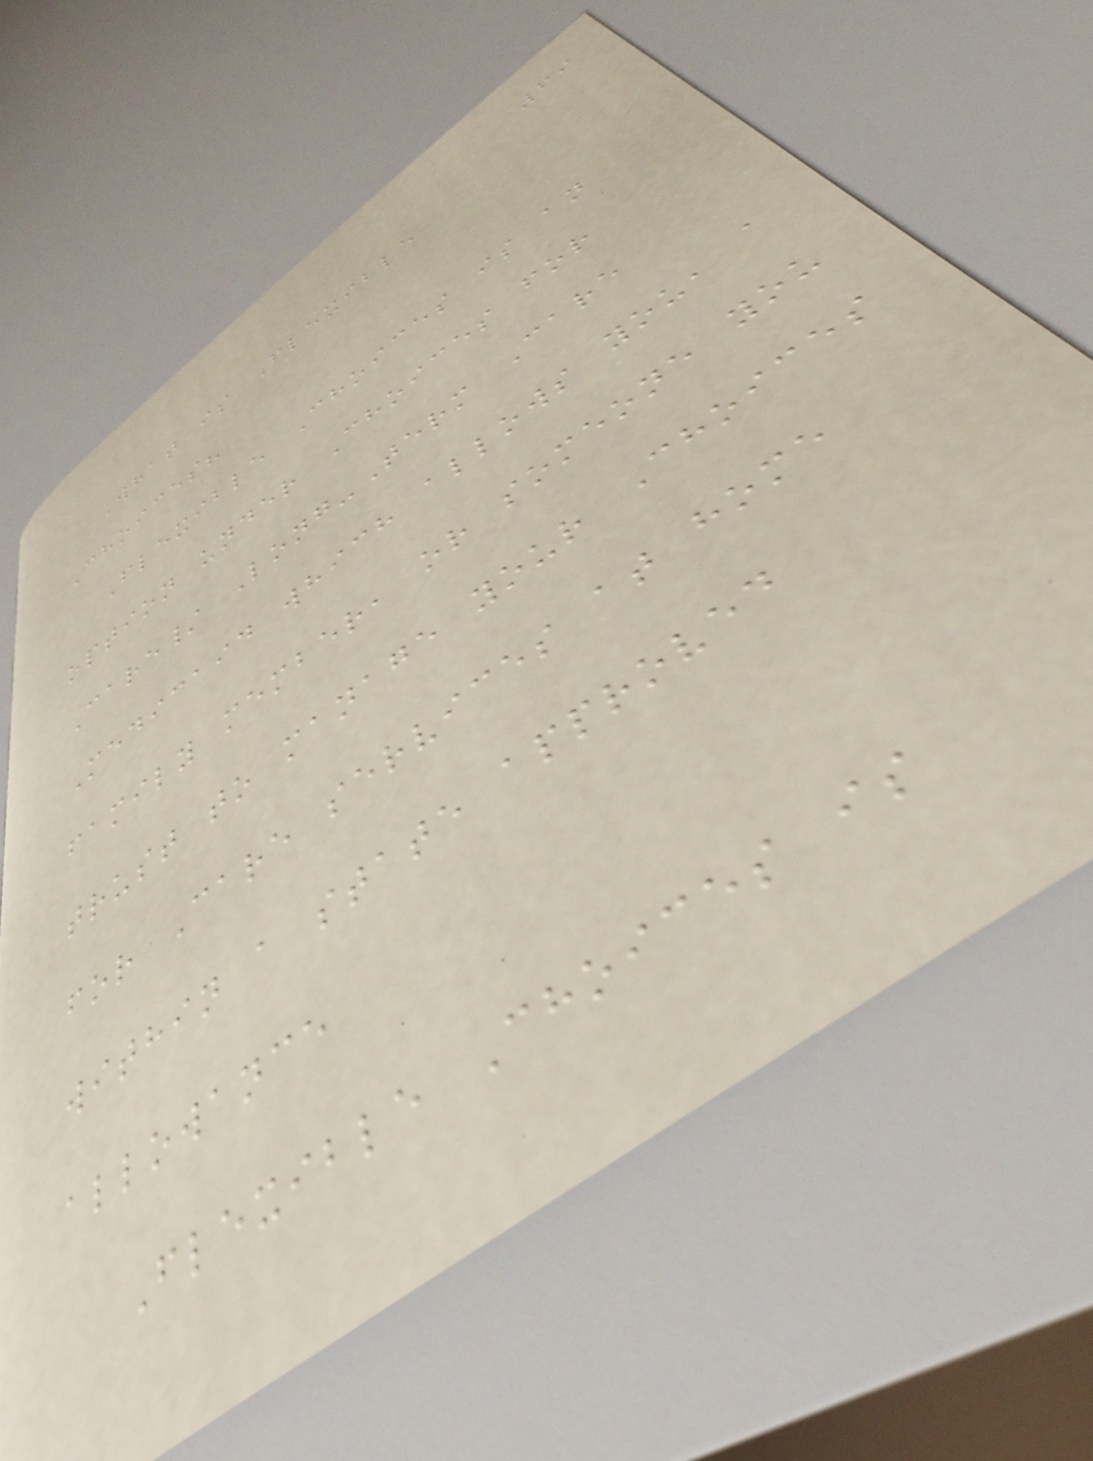69
What is Flexible
Choices?
Flexible Choices is an
option under Choices for
Care/ Long-Term Care
Medicaid which allows you, a
family member, or someone you
trust to manage your Choices
for Care services at home
within a state approved
allowance
Flexible Choices is
